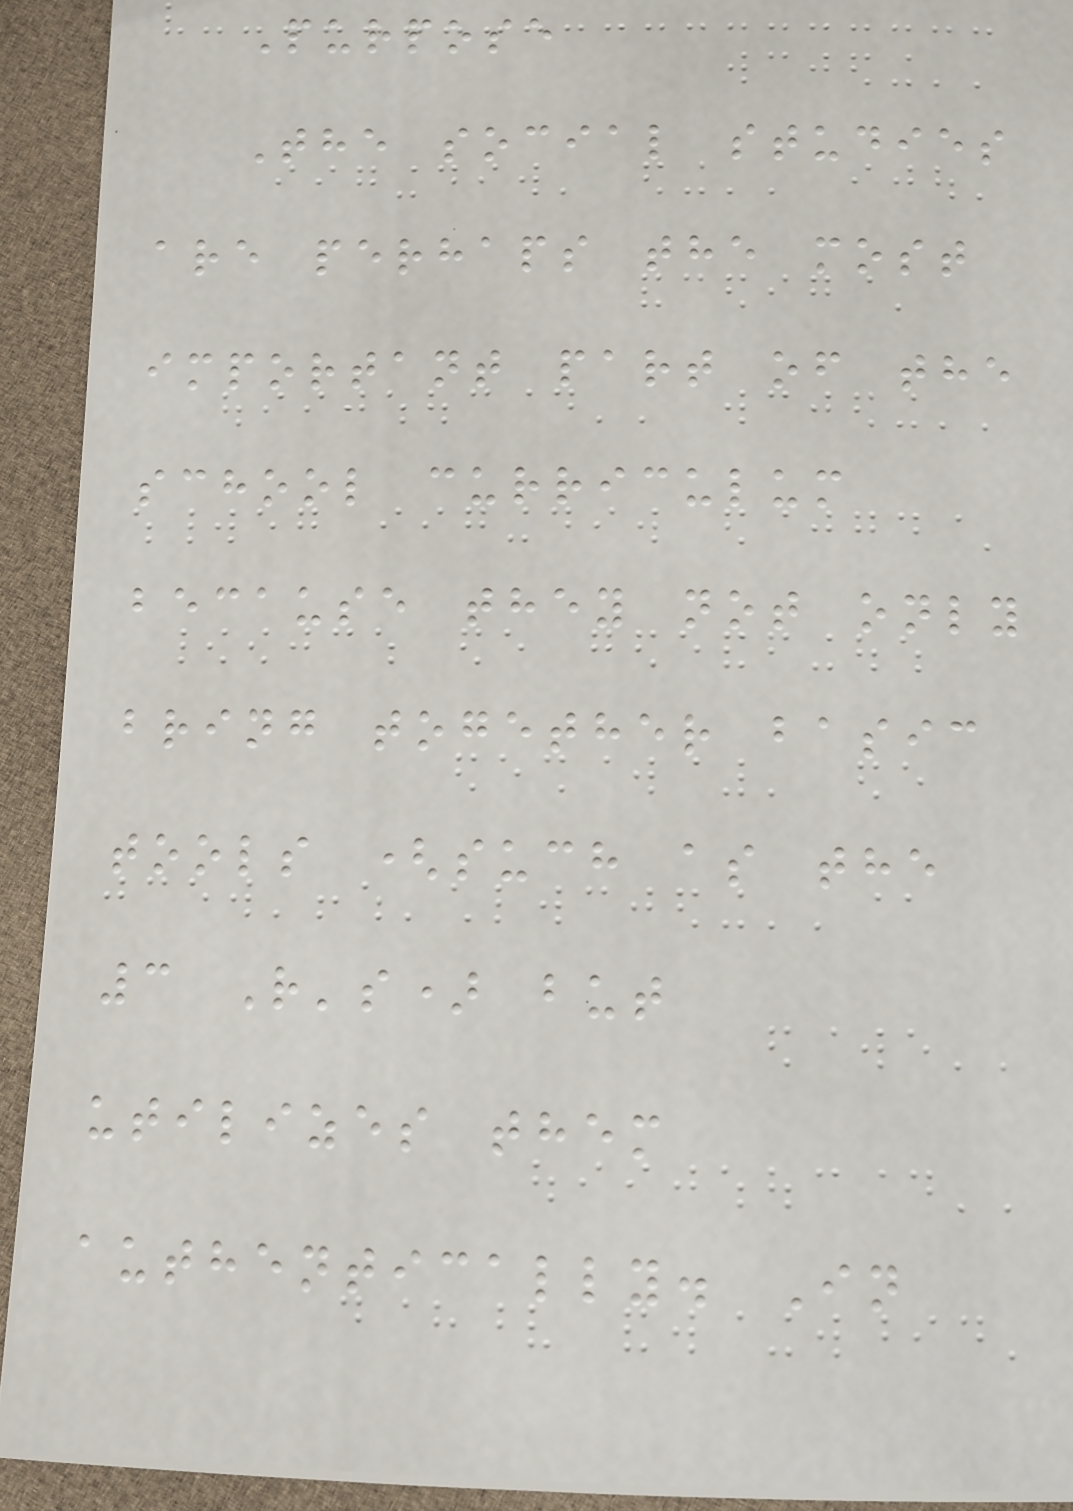Purpose
The social studies
are perhaps the most
important part of the
school curriculum
because they not only
bring together basic
tools (such as the
3 R's) but
utilizes them
authentically. In
